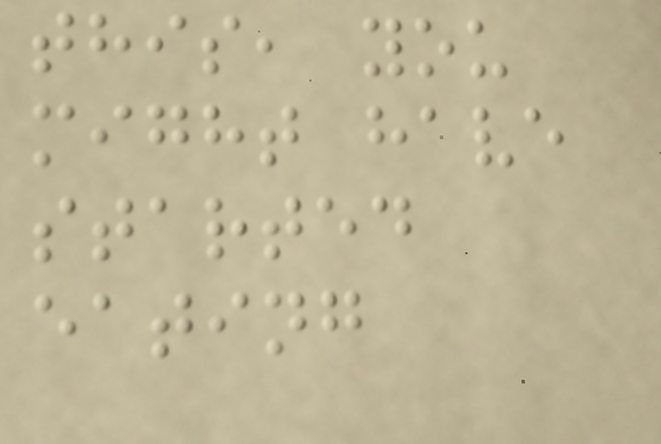this, you
might have
started
eating
